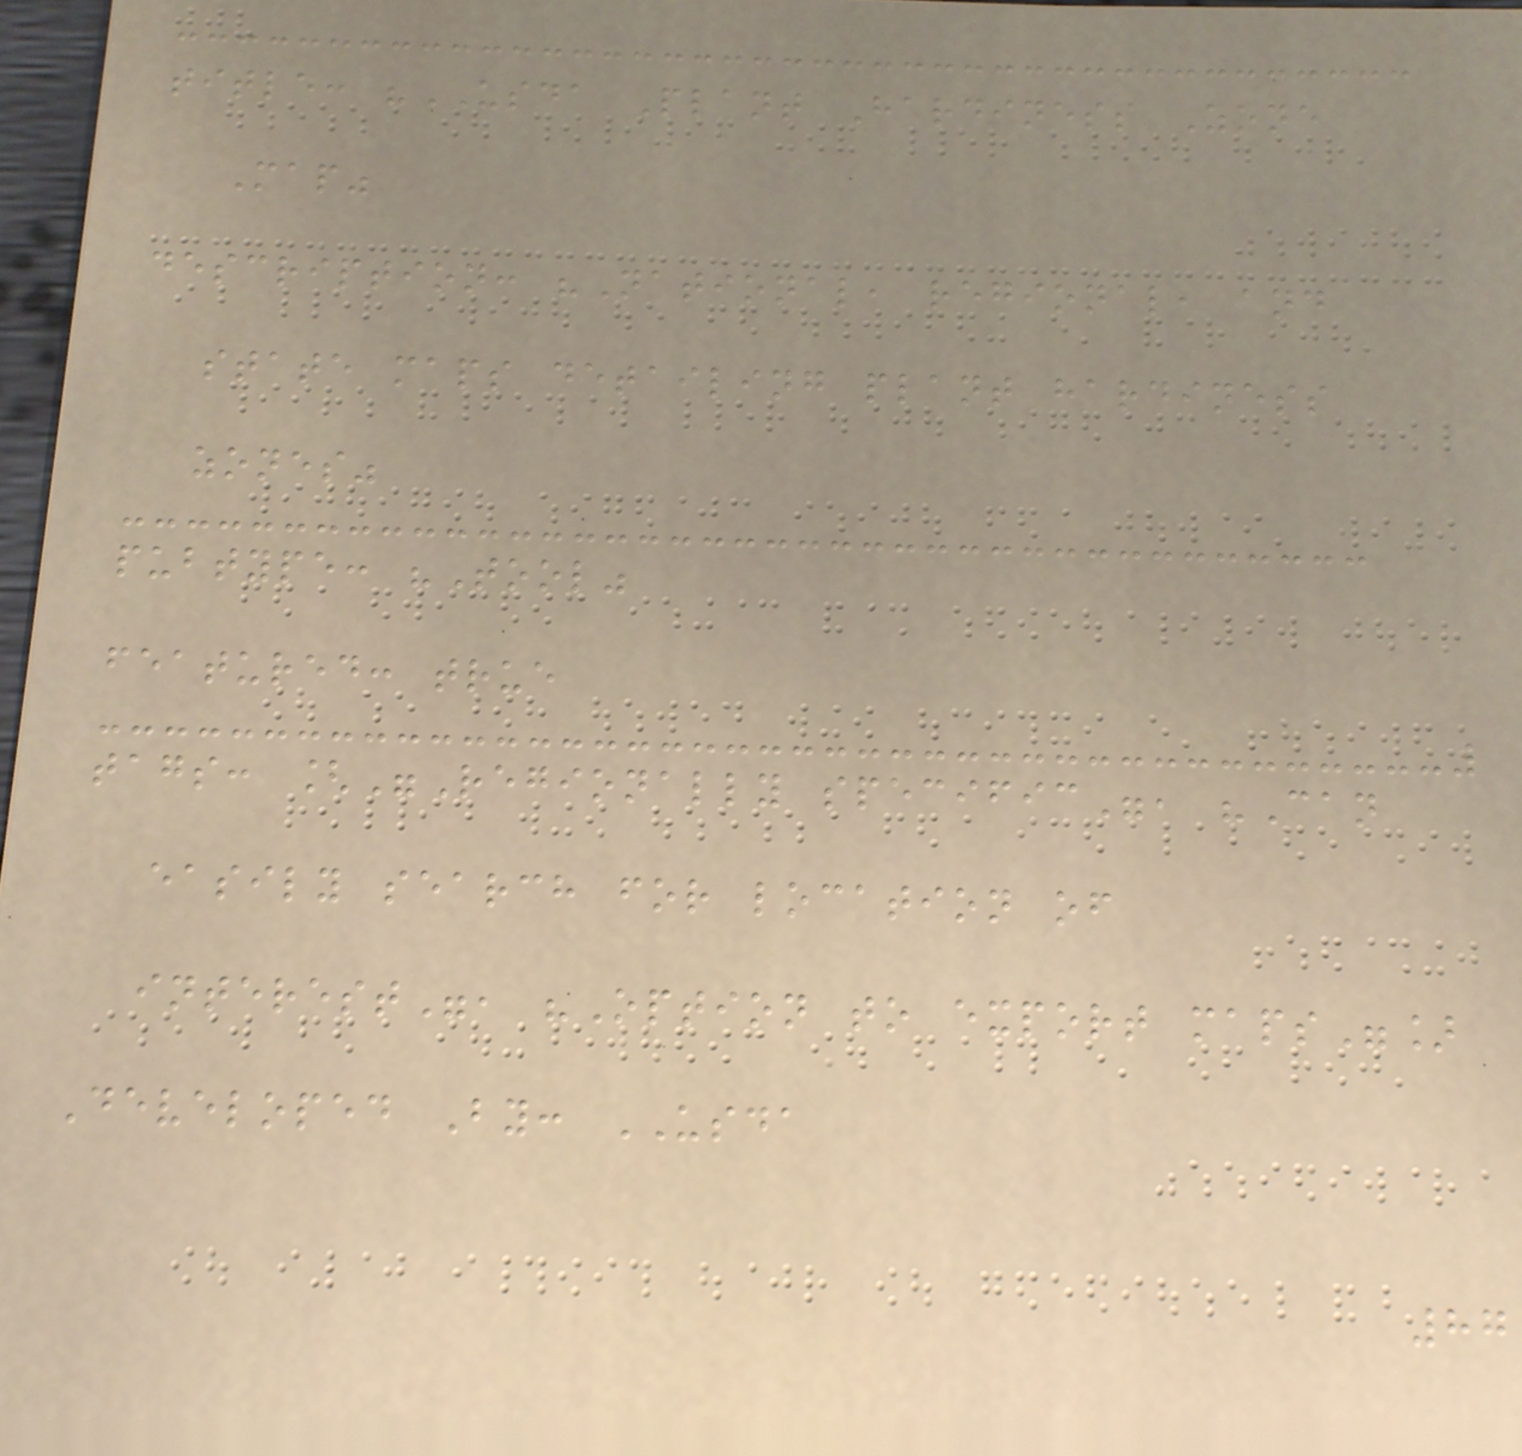title: "USDA Plant Hardiness Zone
Map"
description: "National, regional, and
state maps detailing plant hardiness
zones"
pubtype: "Tool"
featured: true
tags: ["Regionally specific", "Can
easily search for location of
interest", "Option to export maps"]
Developed By: USDA
87
